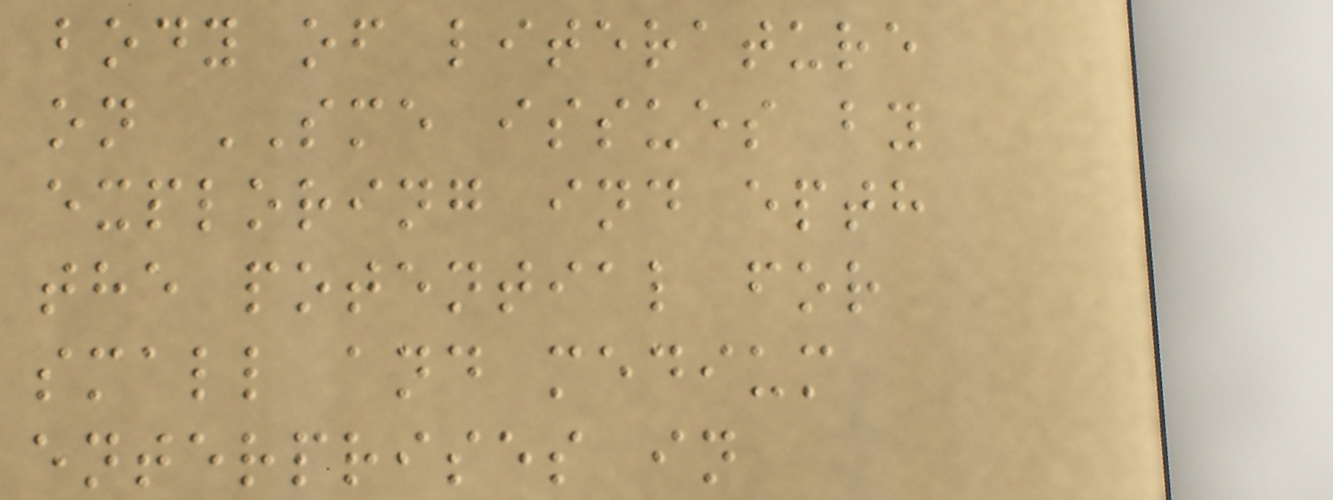body of literature
on SME issues by
exploring ind epth
the potential for
small and medium
enterprises in
